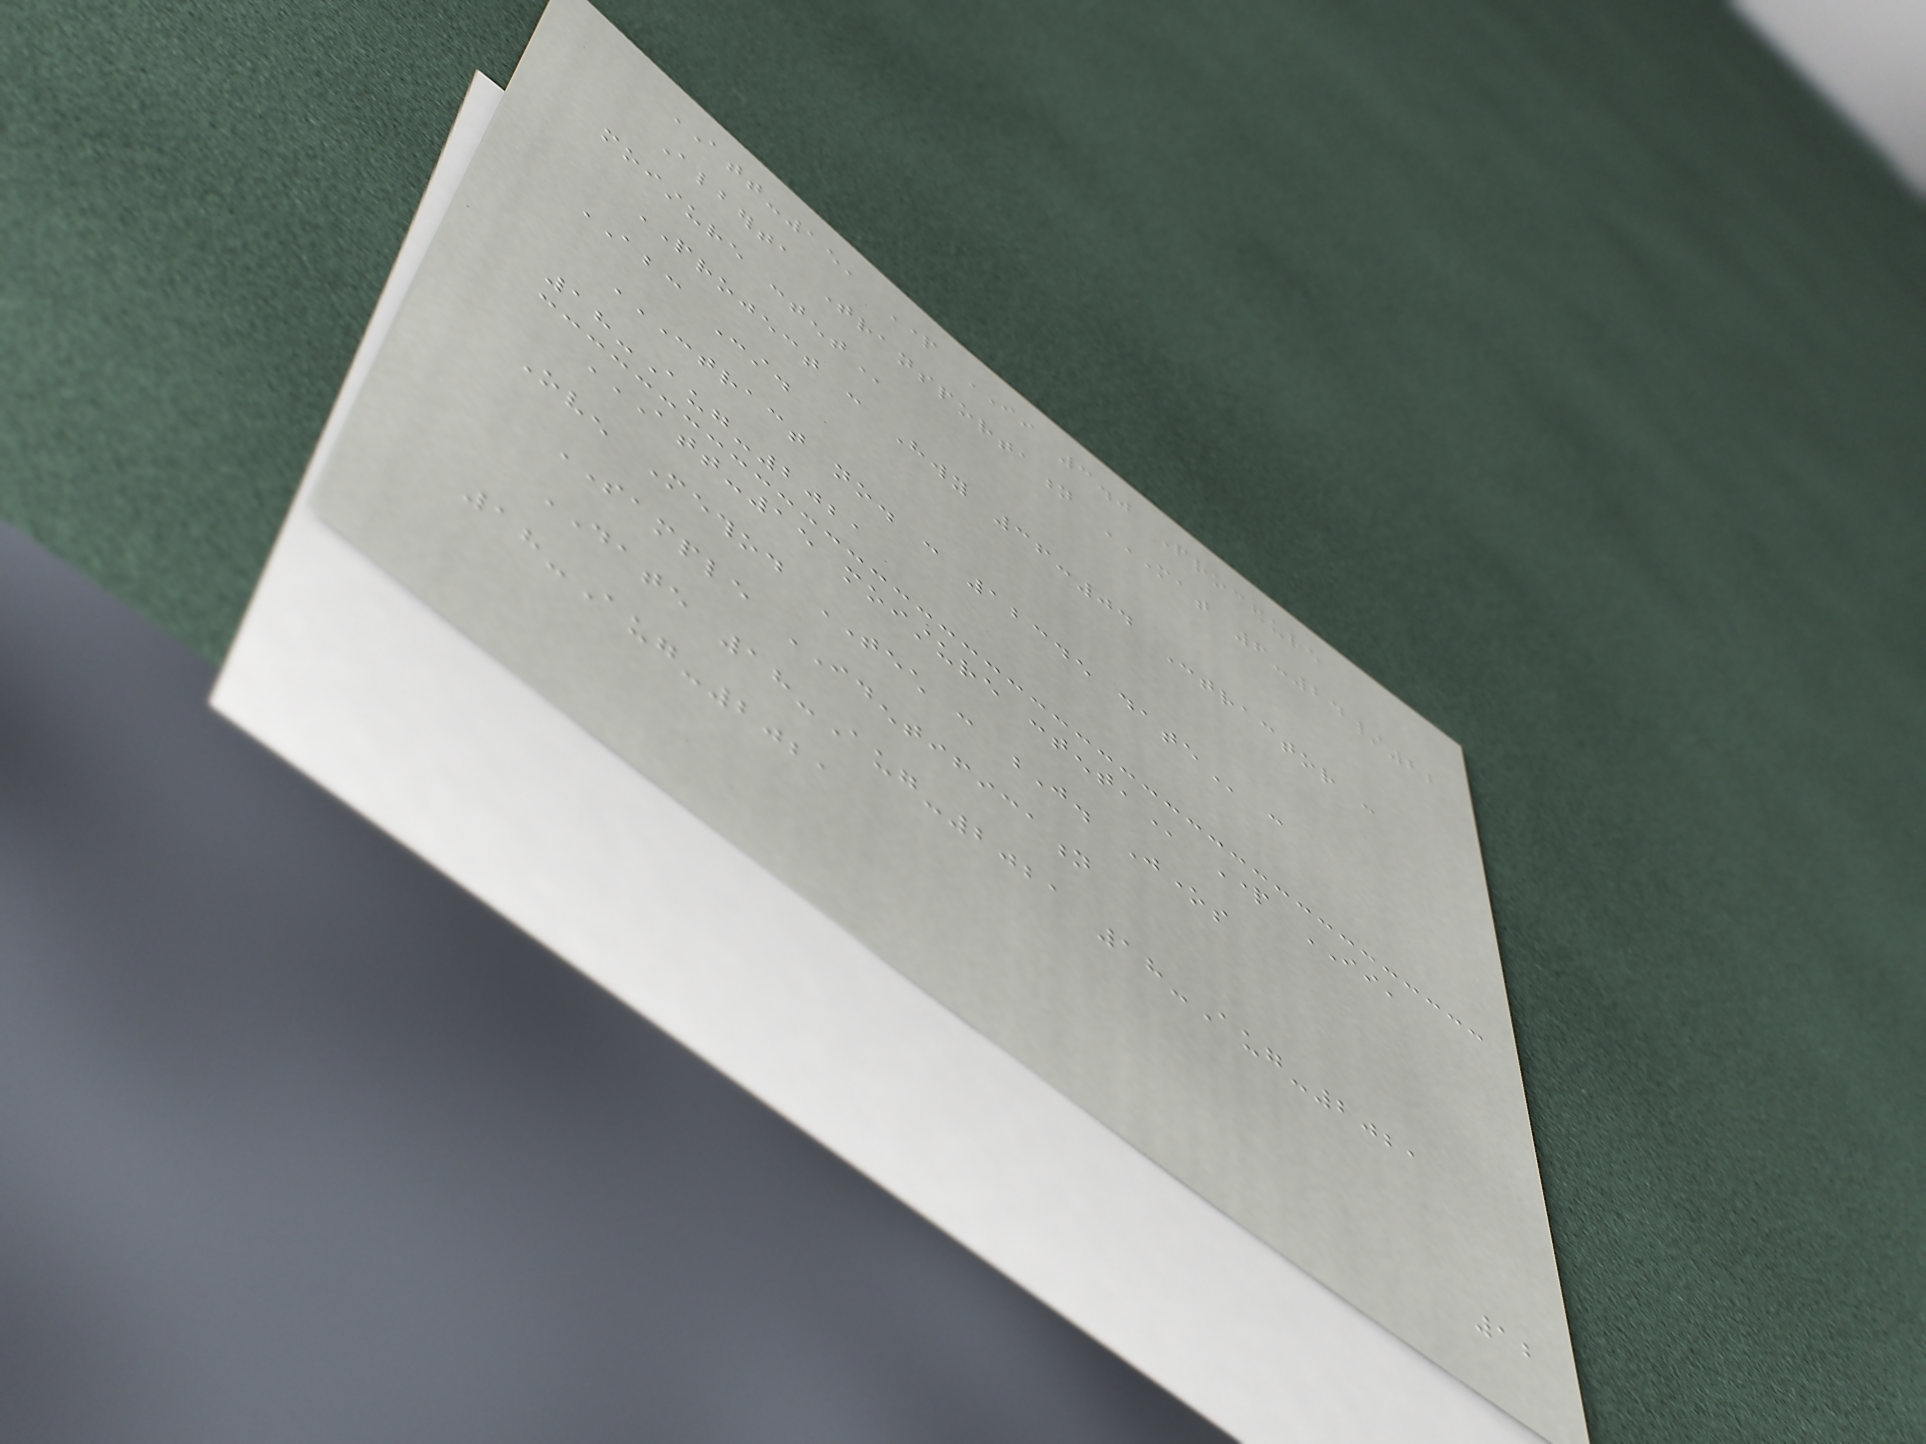ATT-15, Part II 3.0 Procedure
Alberta Transportation MAT 6-24/22
MOISTURE CONTENT
PROJECT : Hwy 36:04 Contractor :
ABC Const.
CONTRACT NO. : 12345 DATE :
18-Aug-2021
ATT-15 MOISTURE CONTENT, Part II,
Oven Method TECH : J. Jones
SAMPLE IDENTIFICATION
DATE 18-Aug-2021 18-Aug-2021
18-Aug-2021
12
